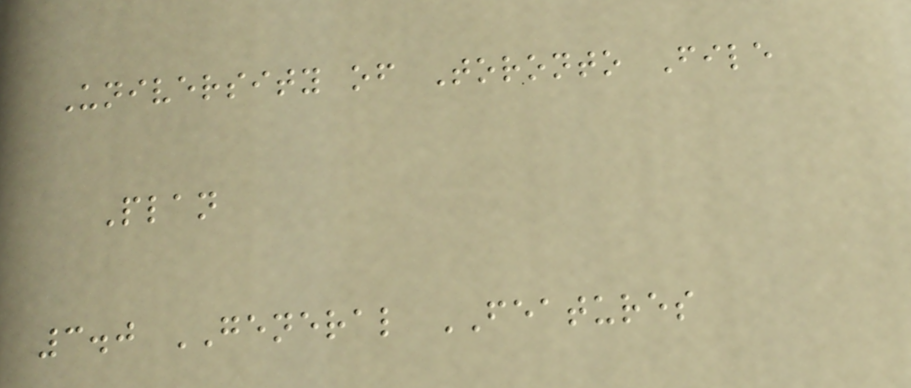University of Toronto File
Plan
3.0 GENERAL FEATURES
